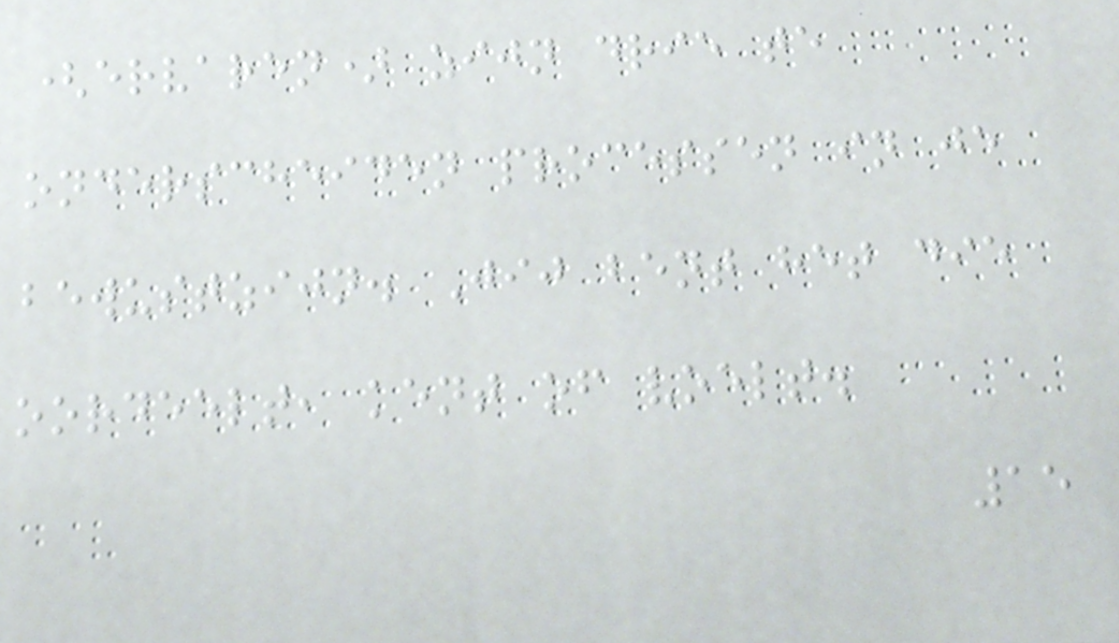(ervaren) zijn drie te
onderscheiden processen in je
bewustzijn. Jij bent het die
oordeelt, kent of voelt.
15
